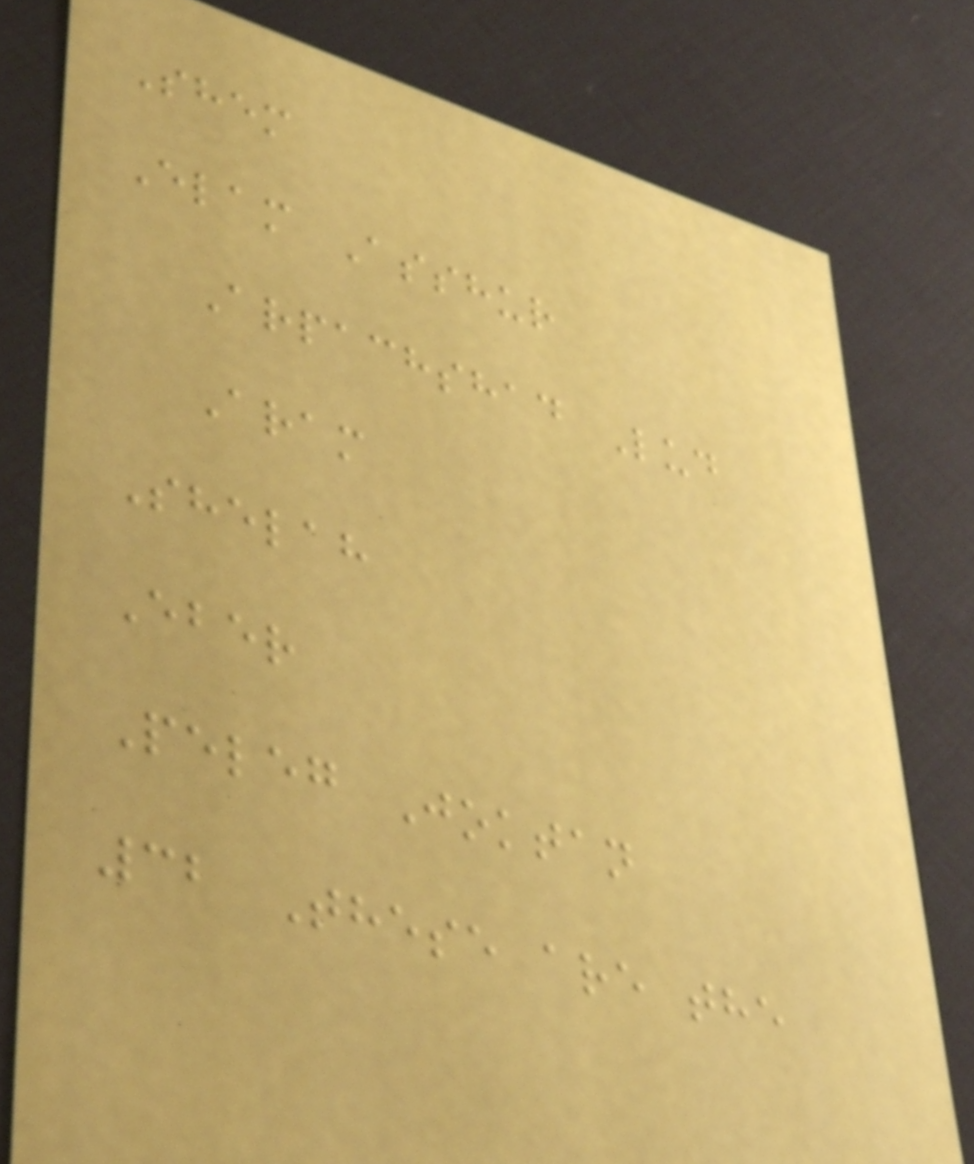Shem
Elam Asshur
Arpachshad Lud
Aram
Shelah
Eber
Peleg Joktan
32 These are the
